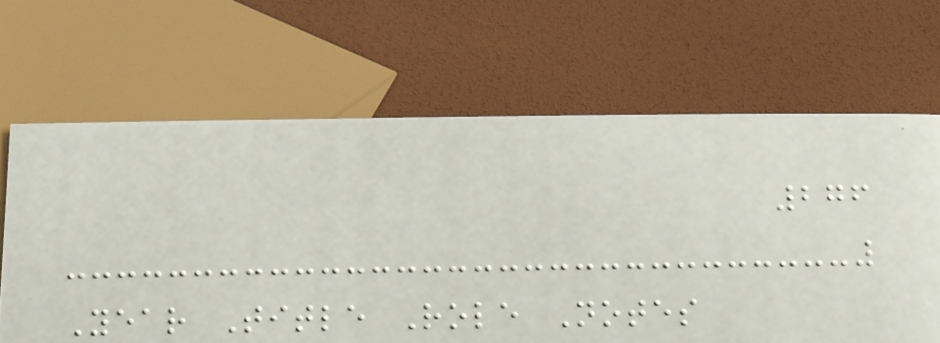276
Year Title Role Notes
